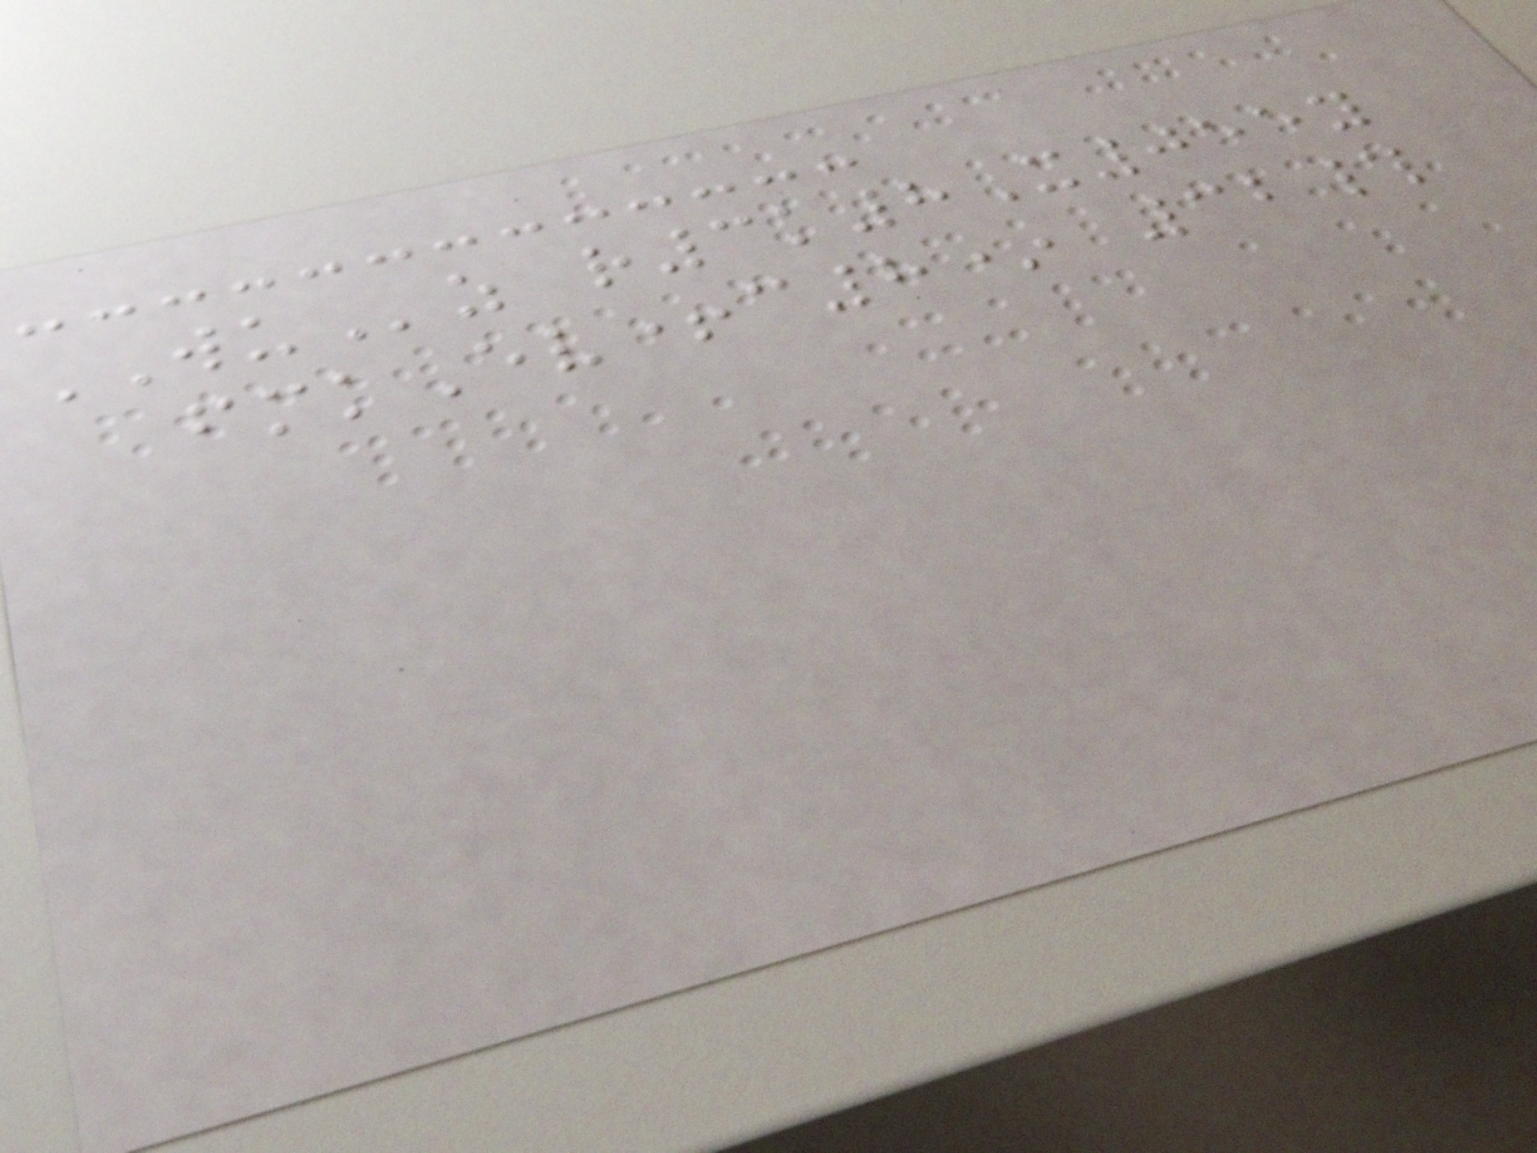WUz r3k8X055y
fmkEv+c8* 32#
